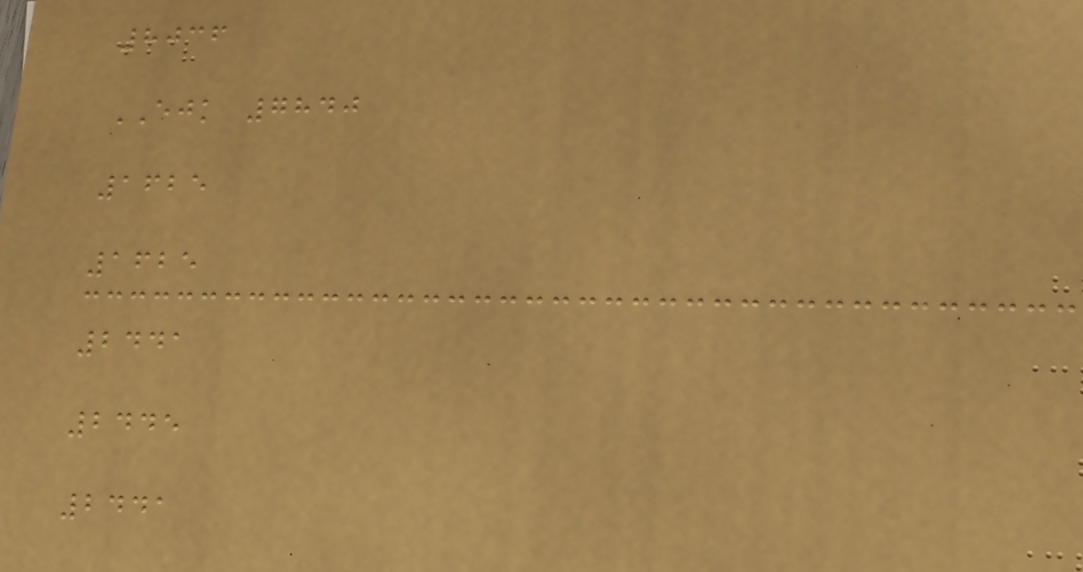8036
EJK 7840
1625
1625
2441
2445
2441
